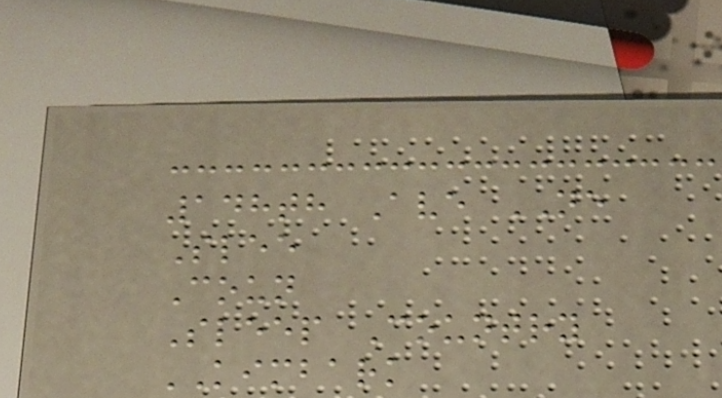148th Ave NE
Slee
Coun
Sleep Country
KIMBARK
